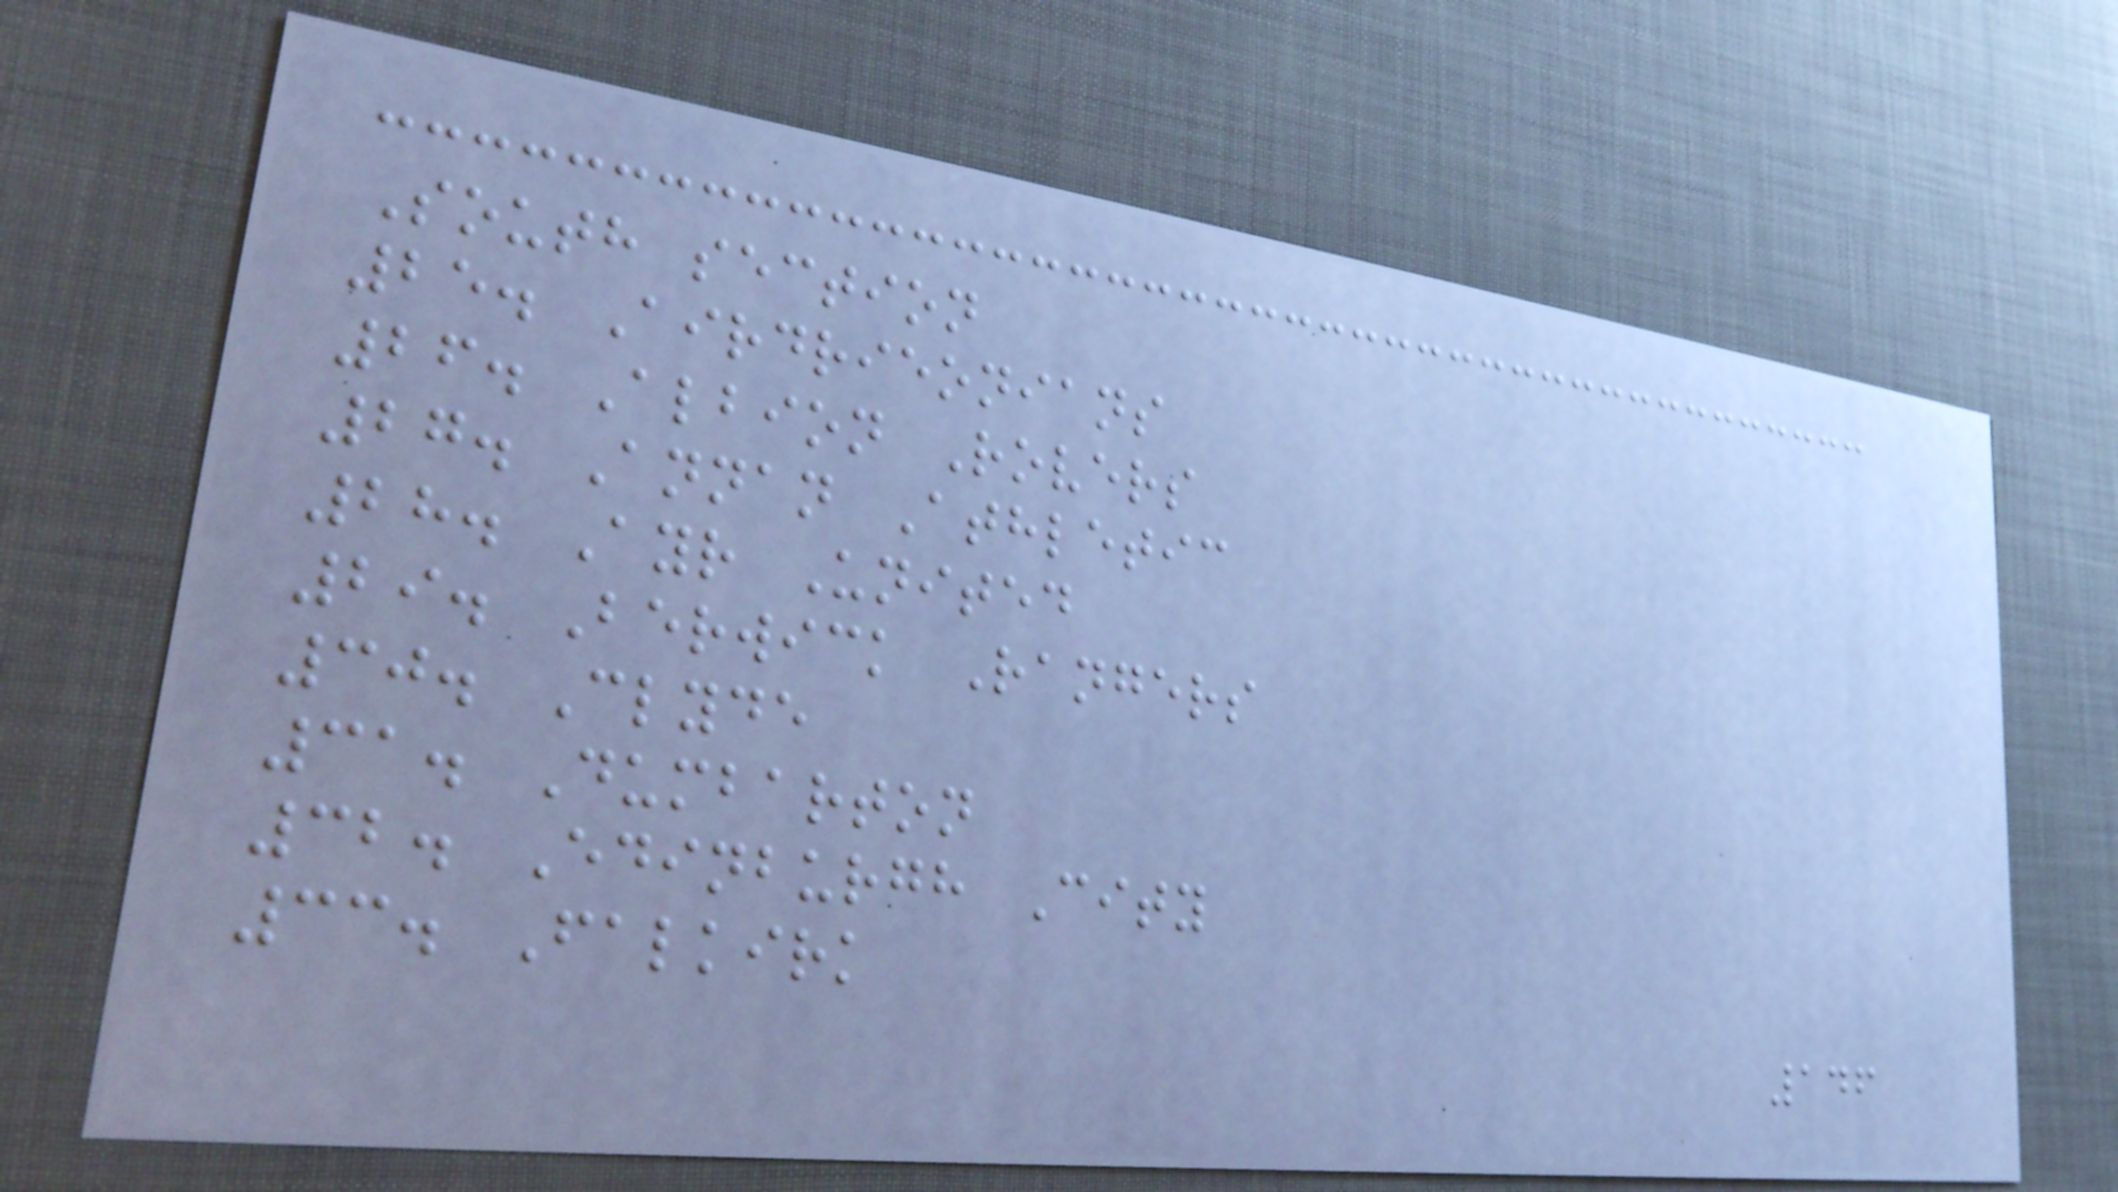South section
25. Airdrieonians
26. Albion Rovers
27. Annan Athletic
28. Ayr United
29. Berwick Rangers
30. Clyde
31. Dumbarton
32. Edinburgh City
33. Falkirk
146
